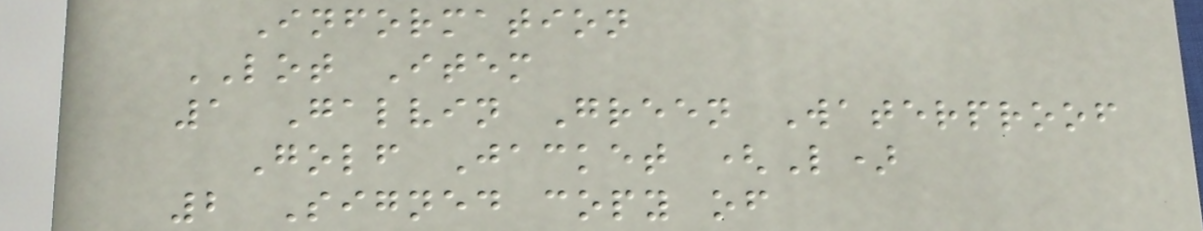Information
LOT Item
1 Galvin Green Waterproof
Golf Jacket (L)
2 Signed copy of
